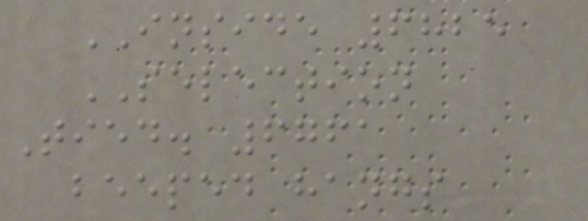INSIDE 6825
SELECTION
Tied. 6761
beeped hangs
